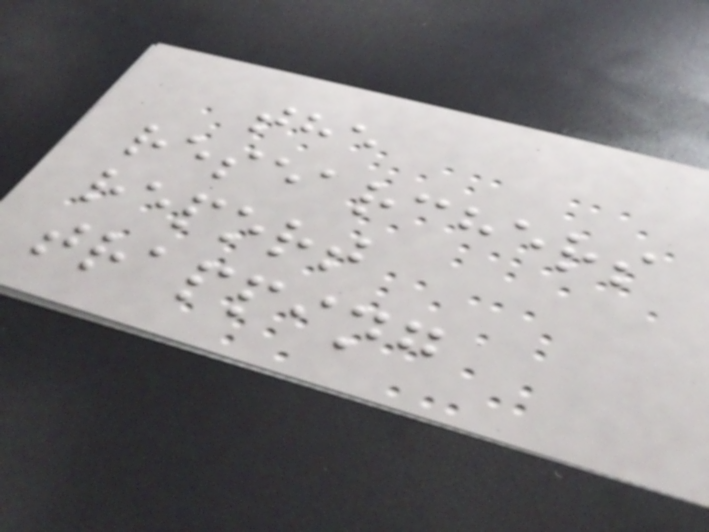the
researchers
report
trapping
